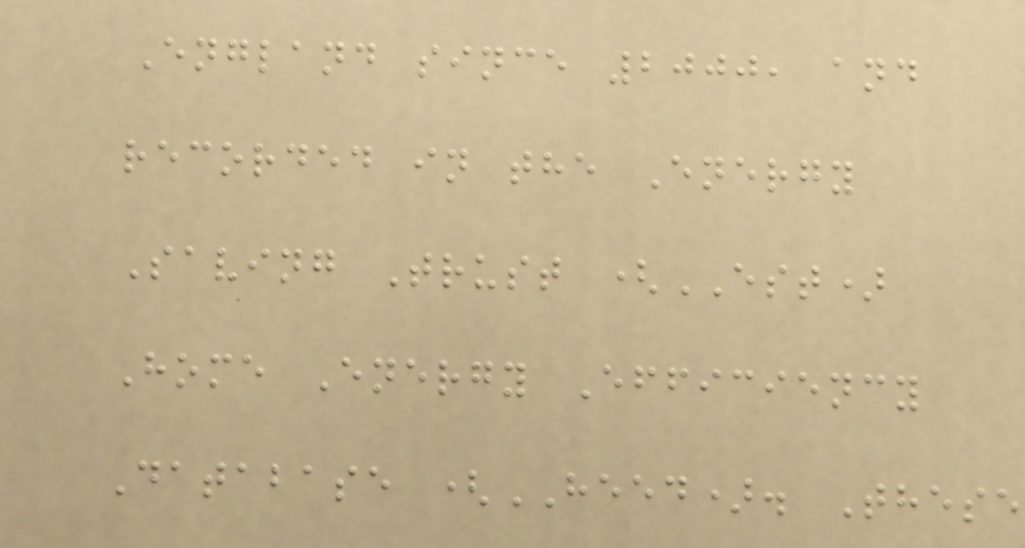England since 2000, and
recorded in the Energy
Saving Trust (EST)
Home Energy Efficiency
Database (HEED). These
